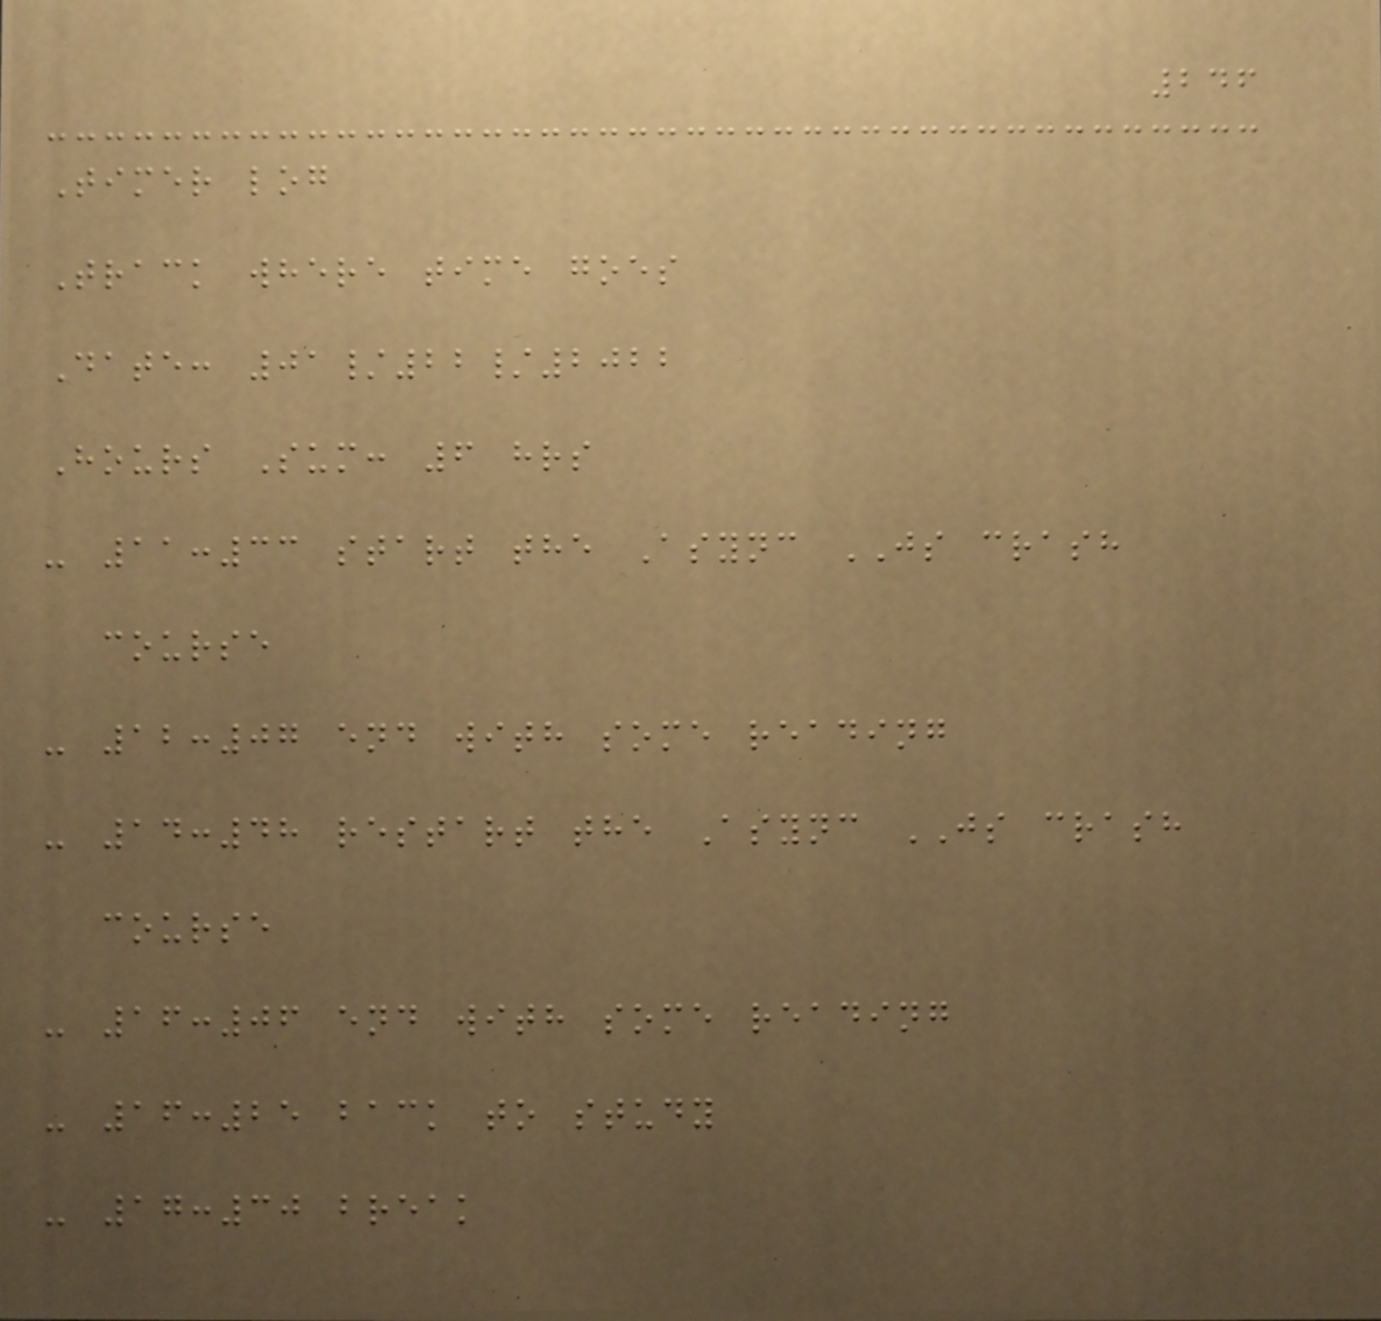246
Timer log
Track where time goes
Date: 01/22/2022
Hours Sum: 6 hrs
- 11:33 start the Async JS crash
course
- 12:07 end with some reading
- 14:48 restart the Async JS crash
course
- 16:06 end with some reading
- 16:25 back to study
- 17:30 break
